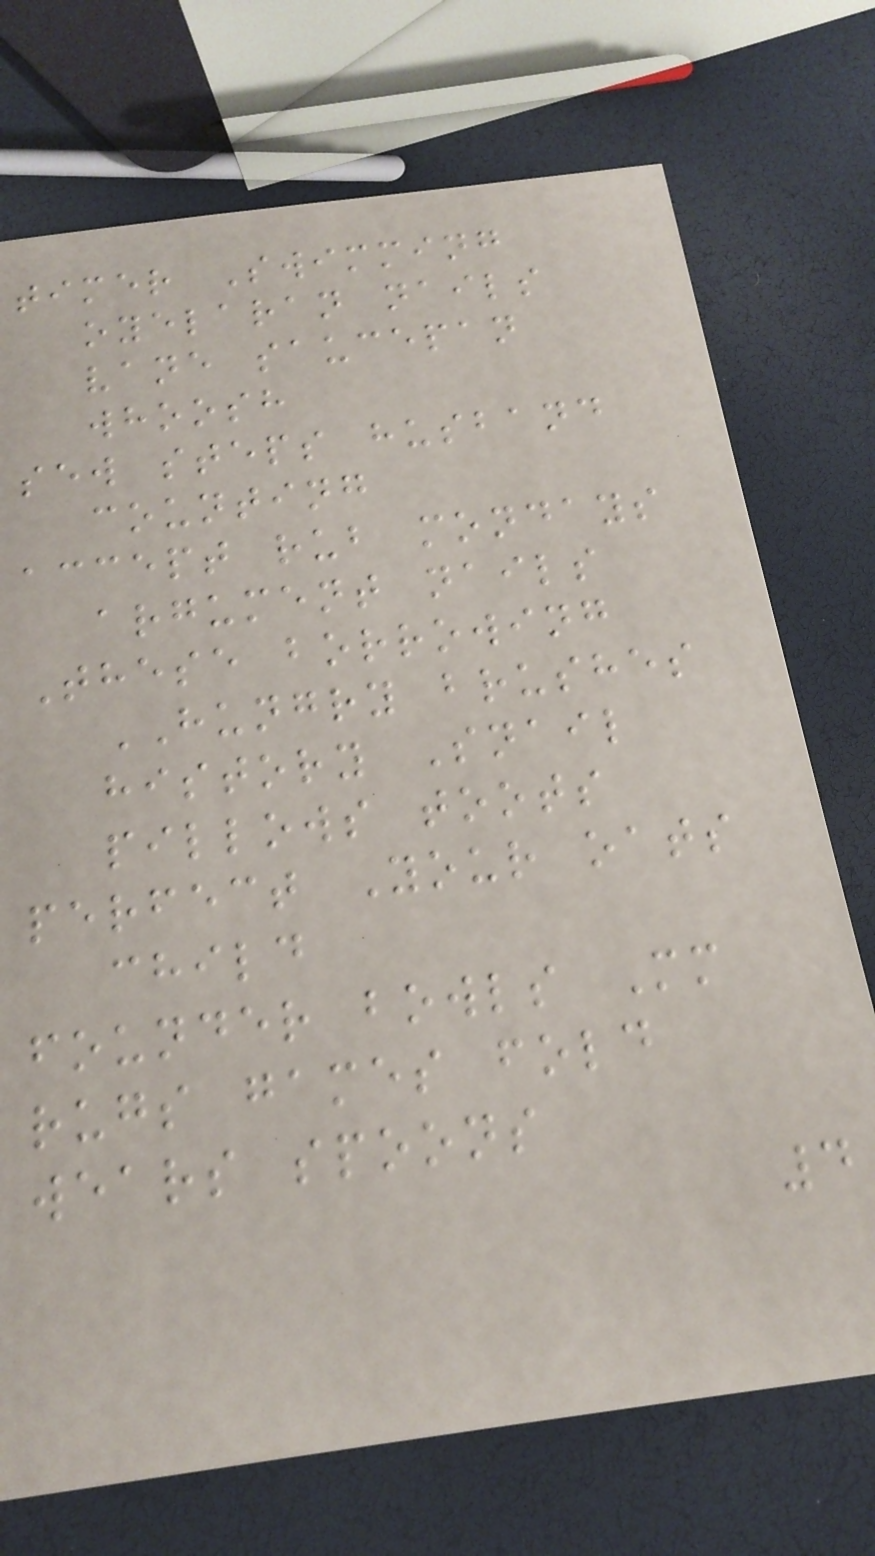timer Swimming
oyelaran nails
vane saucepan
whoosh
sew steps husband
counting
accept rub mondays
argument nails
These borrowing
HUNGRY brushes
history Snail
pillows toots
perfect Your oats
child
founder bowls Mm
rugs games fold
wears spoons
4
